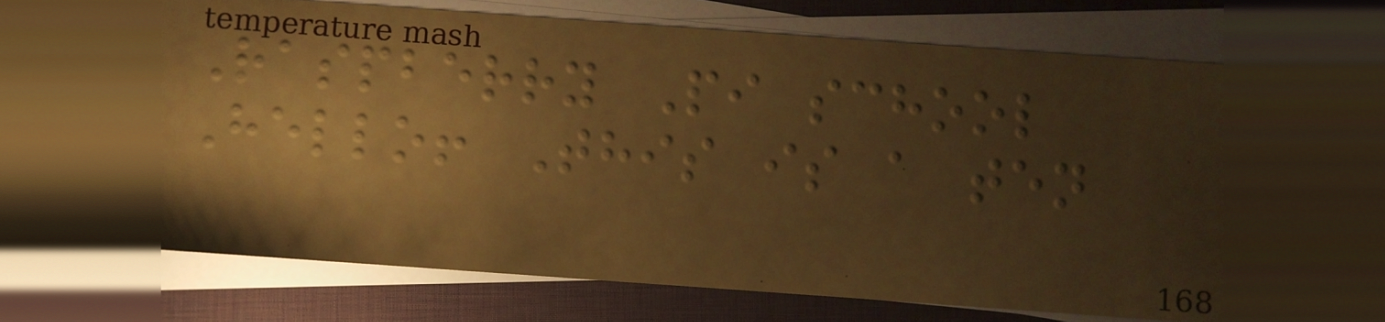Raspberry Pi school
Hello! This is a ten
